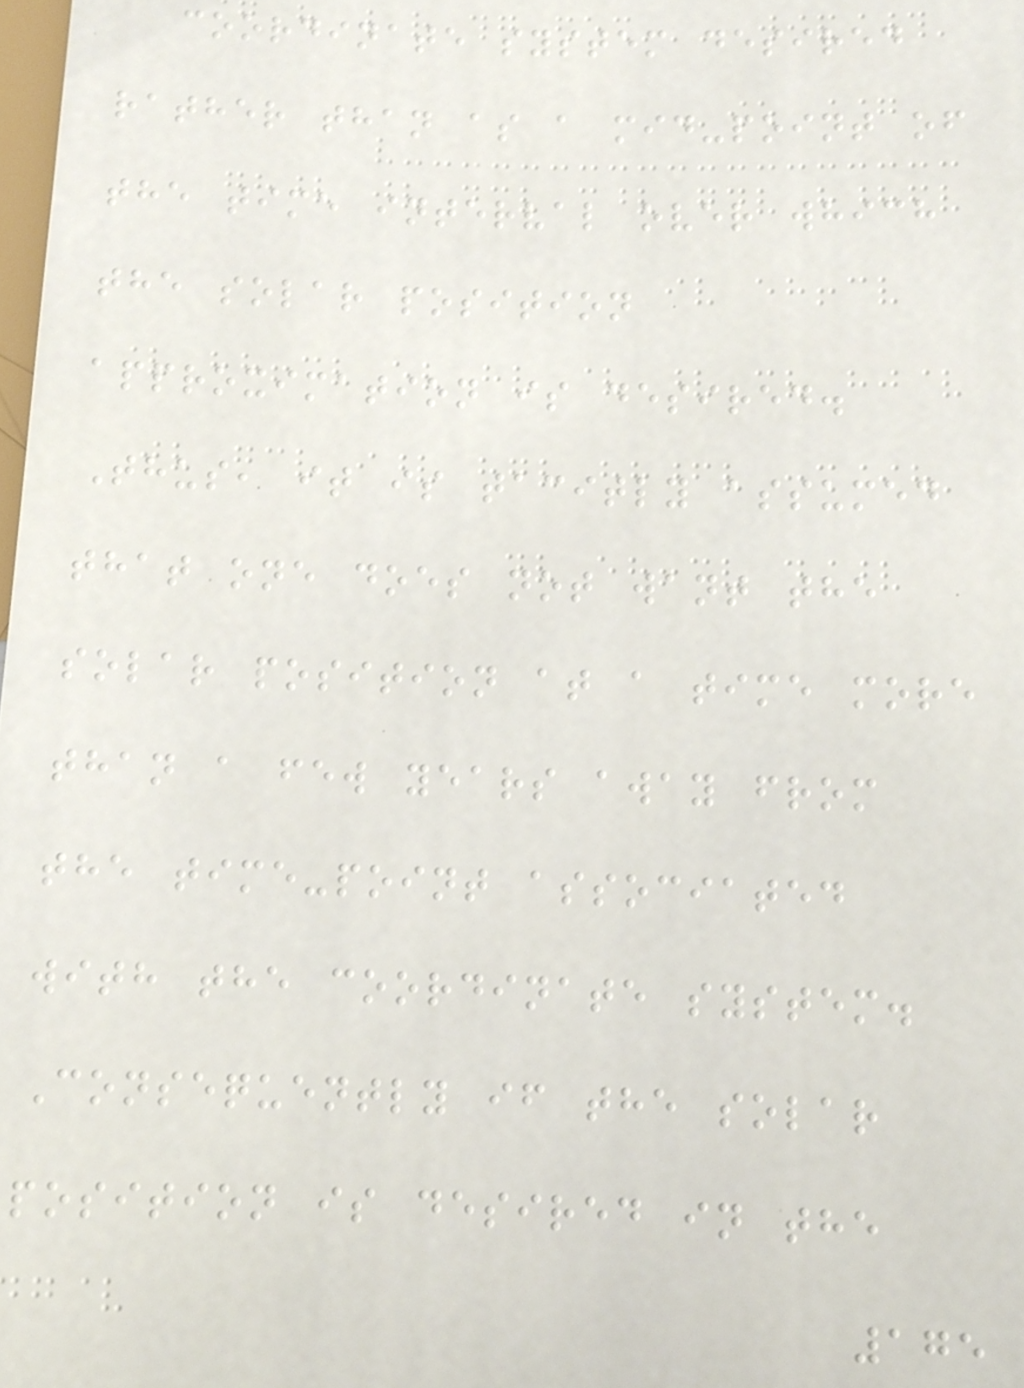coordinate system desired
rather than as a mid-point of
the time interval over which
the solar position
approximation is desired.
Thus, it is tacitly assumed
that one does not want the
solar position at a time more
than a few years away from
the time-point associated
with the coordinate system.
Consequently if the solar
position is desired in the
175
